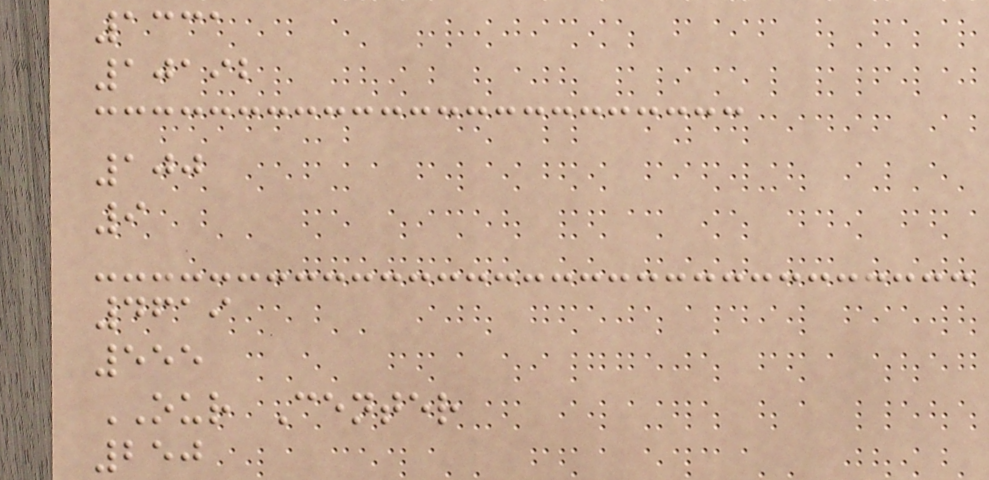1331
10192
100
9
4619
555
OUR Center
250
